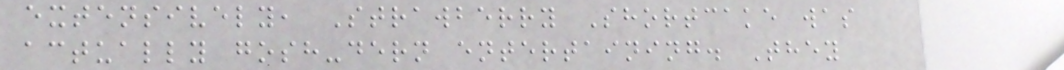extensively, Strawberry Shortcake was
actually gosh-dern entertaining. They
